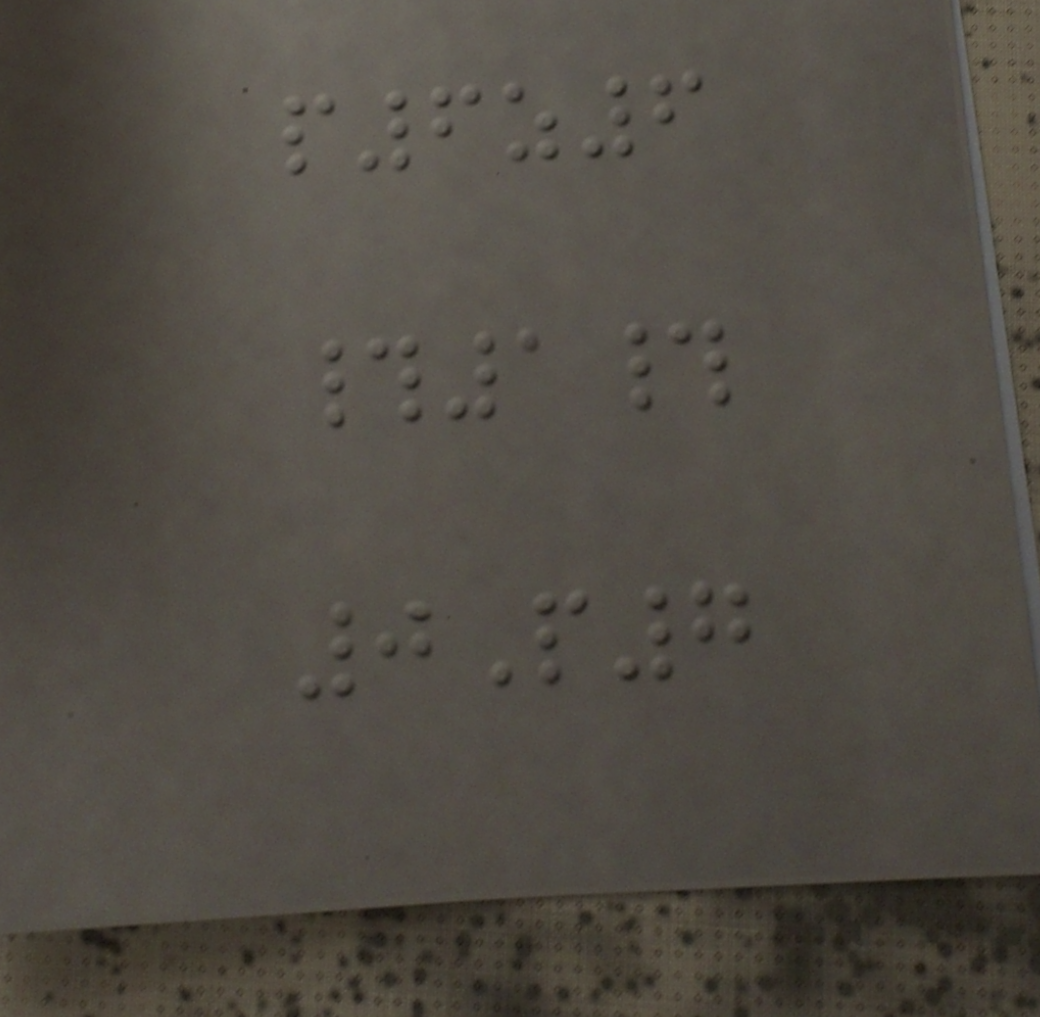p6z6
#1#
0P7
